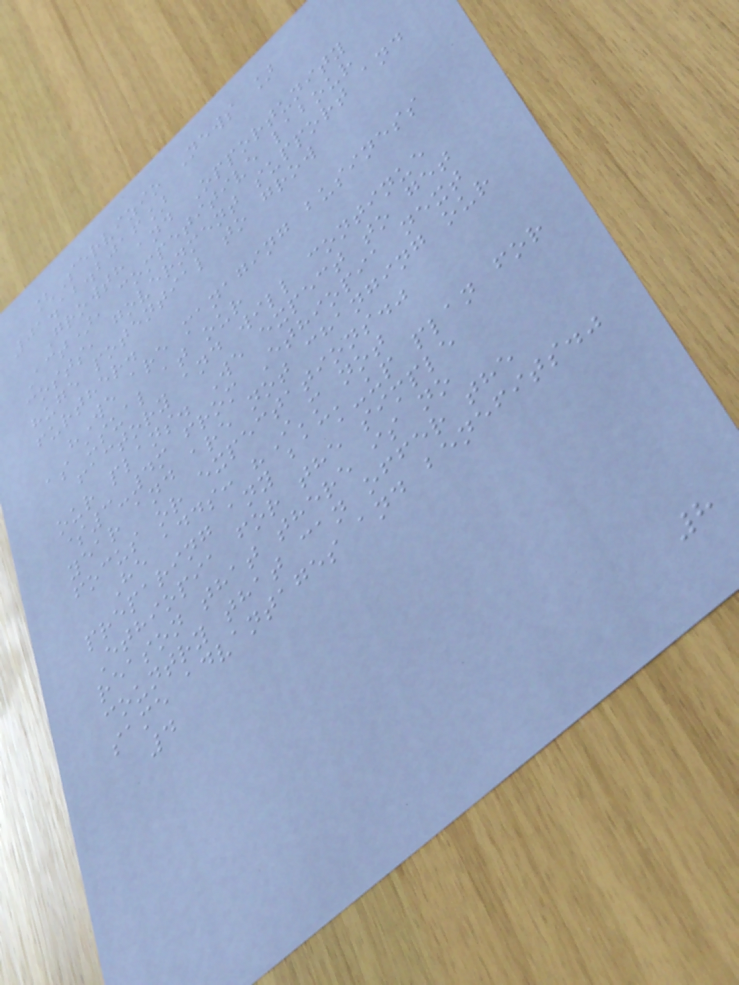[Servizio News ]
01.12.2016]
Growth and Opportunity
Act), competitive labour
costs, government support and
huge potential to grow
further.
"We are managing business
as usual at our
factory and will continue
our plans. We expect to get
$3-4m from Ethiopia next
year and are not changing our
focus or expectations."
He adds: "I'm not
preparing any back-up plan for
Ethiopia for the simple
reason that there is no
country that can offer the
same advantages and benefits."
4
8
